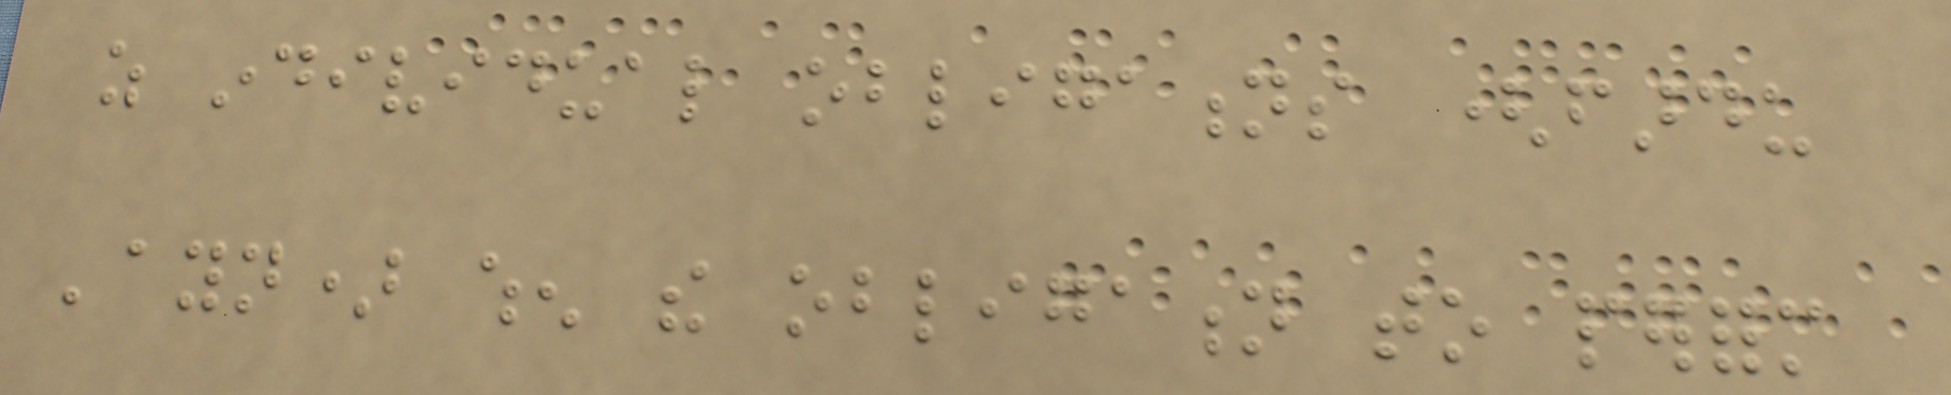as individual obligations (fardu
'ayn) when the obligation to perform
